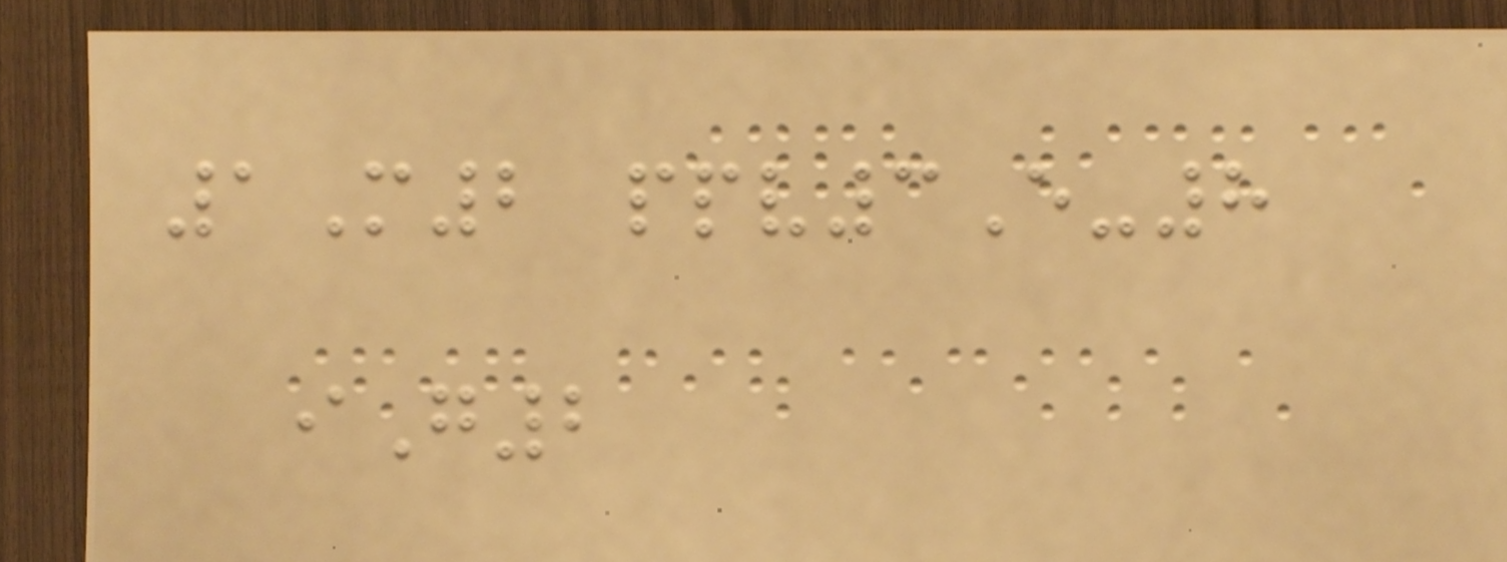1M2 ppv3E-8
iG2
